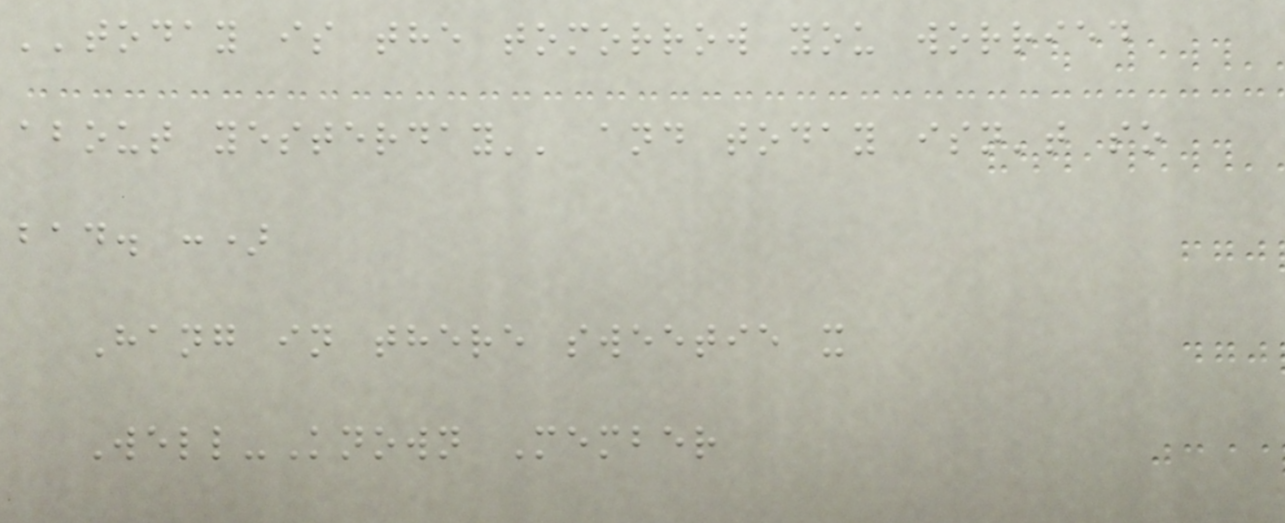''today is the tomorrow you worried
about yesterday'' and today isn't so
bad. :)
Hang in there sweetie x
Well-Known Member
